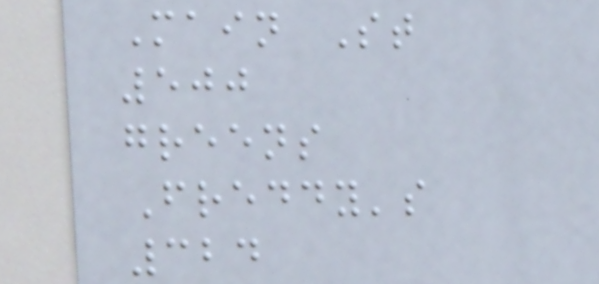Main St
500
greens
Freddy's
324
